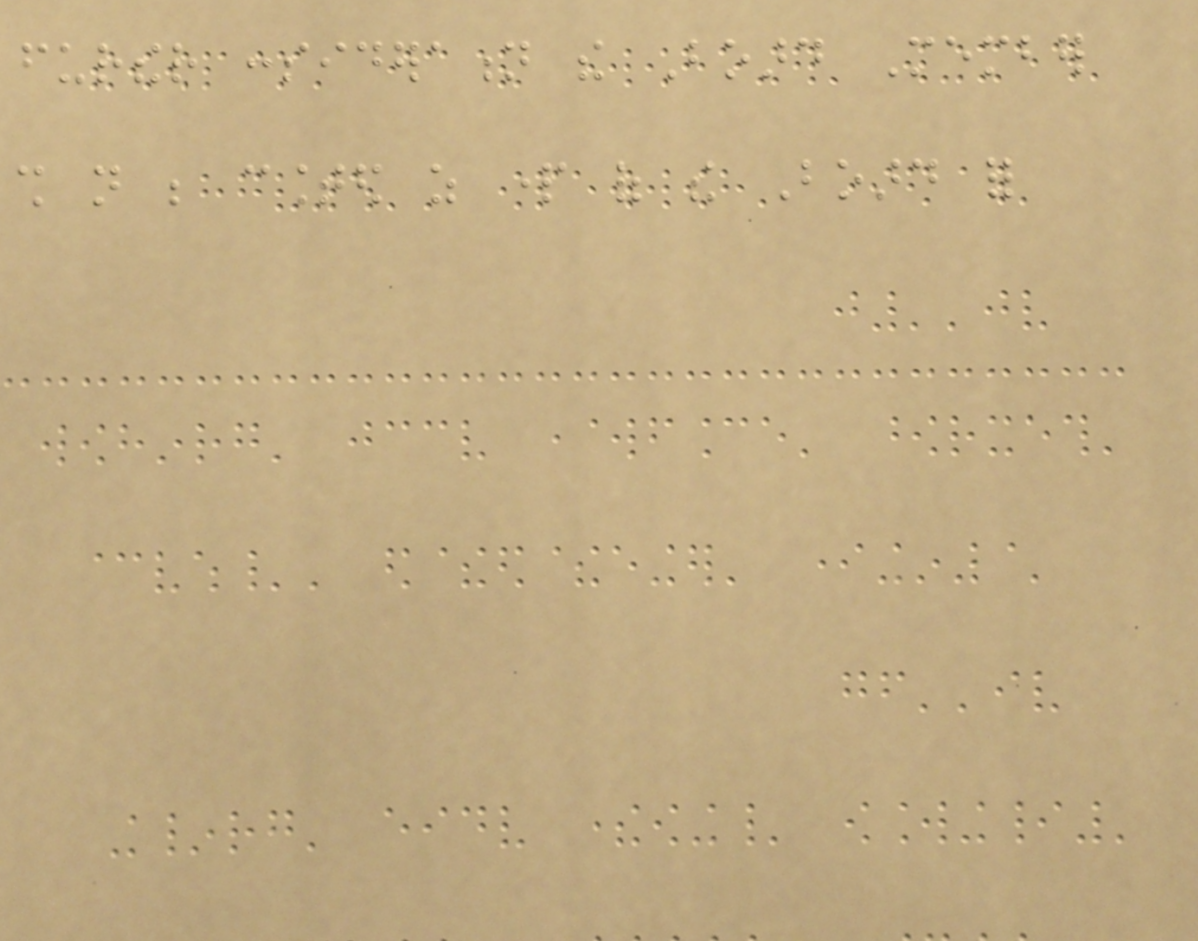further consideration the Board Member
shall not be counted as part of the Board for
